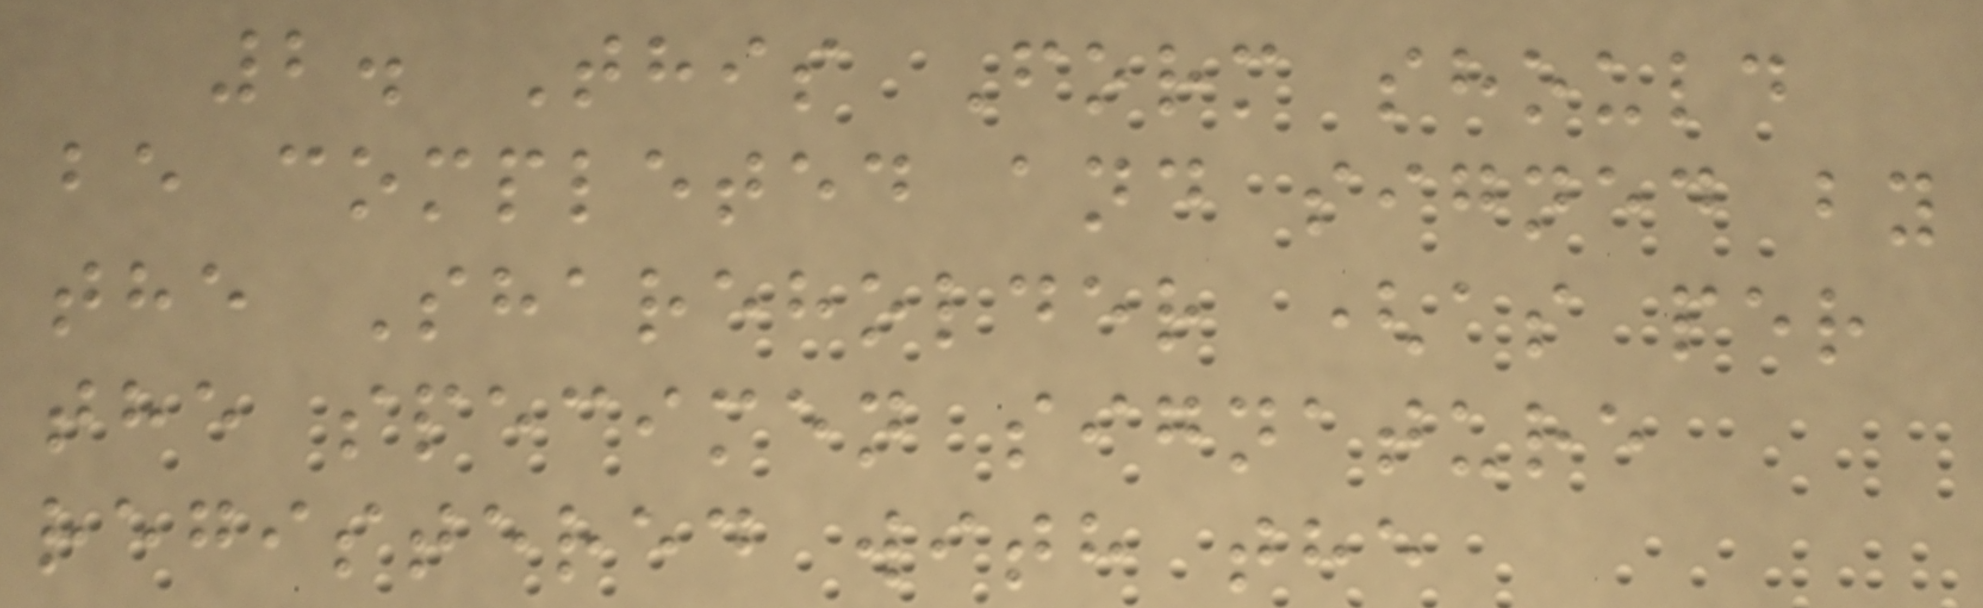2. This Form should
be completed and signed by
the Shareholder (as per
the specimen signature
registered with the
